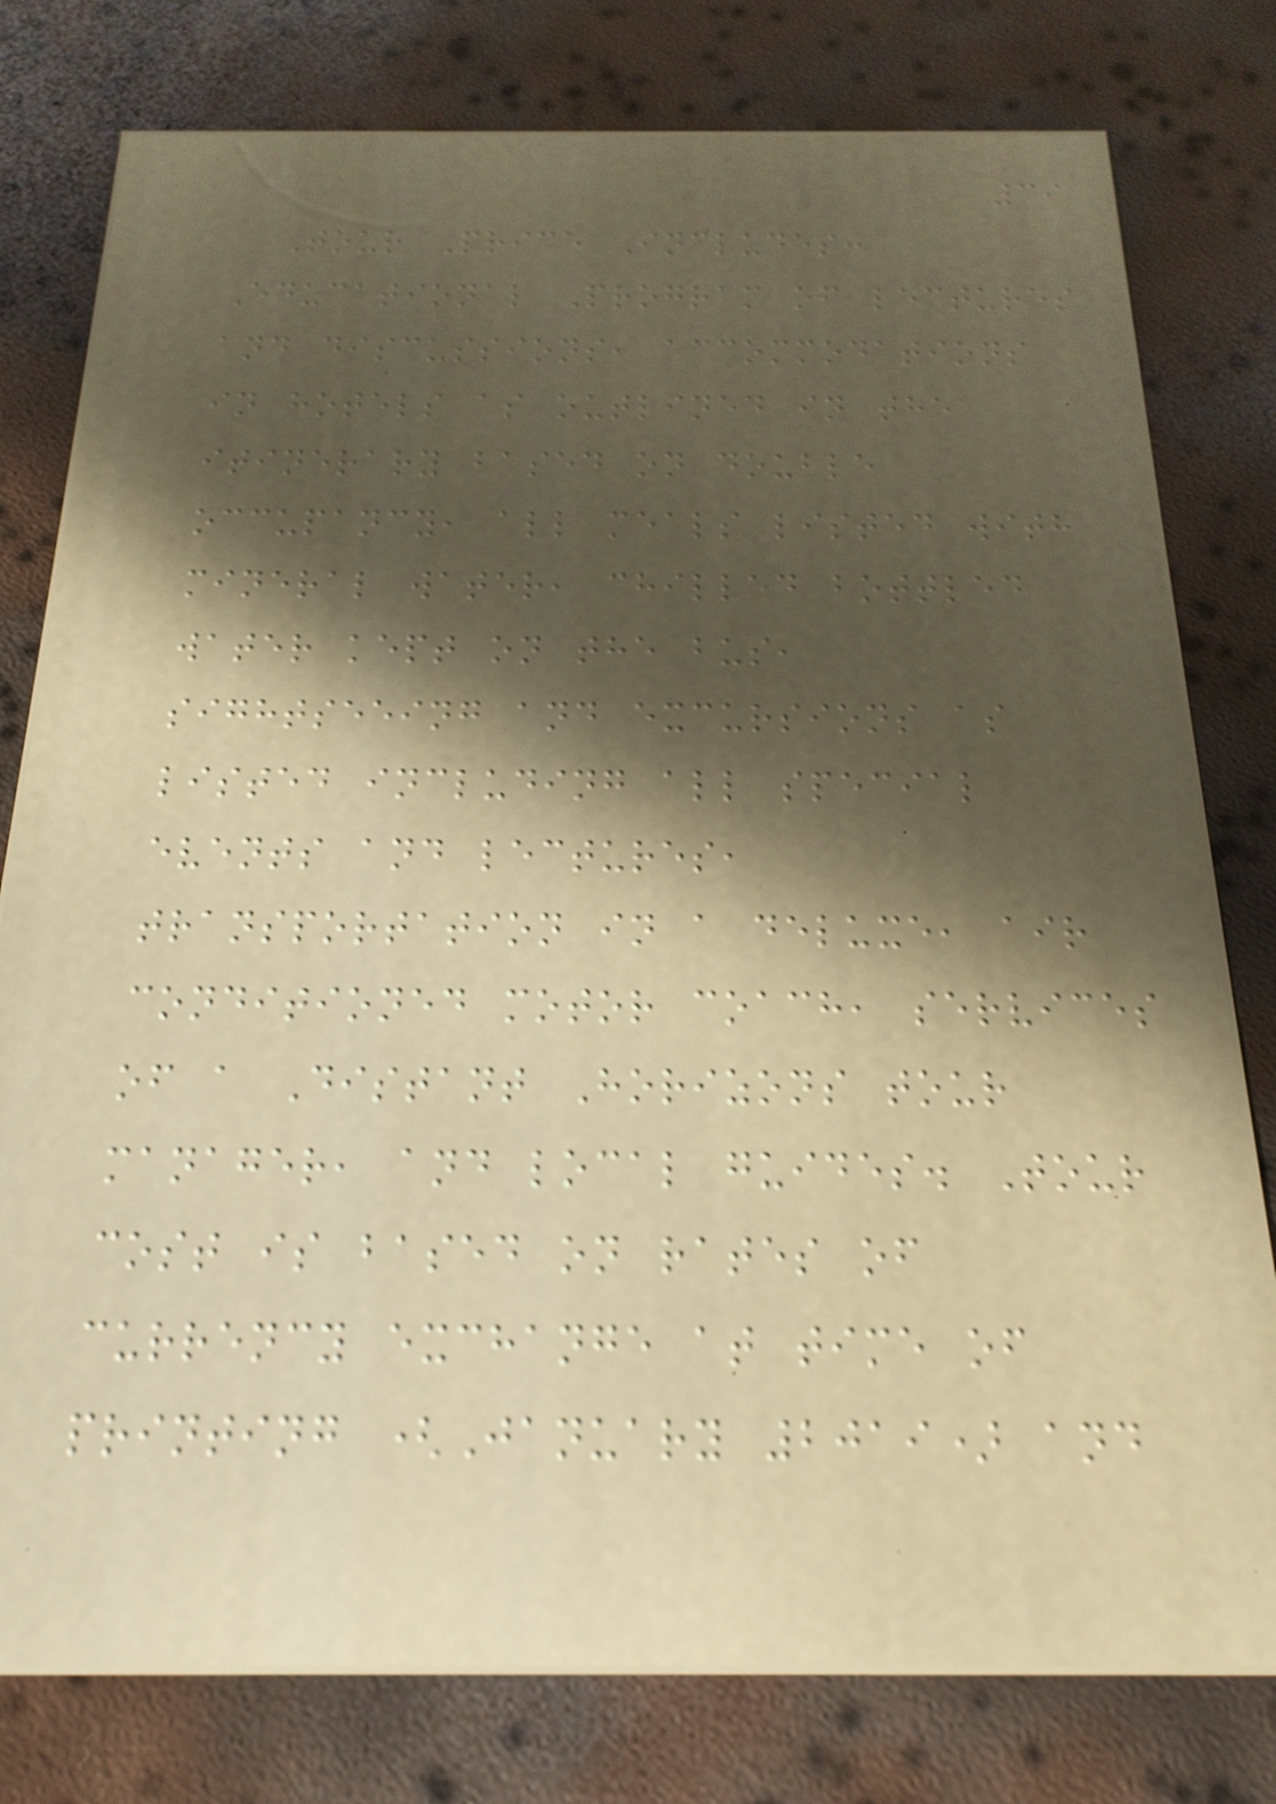39
Tour Price Includes:
Educational Program of lectures
and discussions, accommodations
in hotels as outlined in the
itinerary based on double
occupancy, all meals listed with
mineral water, chilled bottled
water kept on the bus,
sightseeing and excursions as
listed including all special
events and lectures,
transportation in a deluxe, air
conditioned motor coach, services
of a Distant Horizons tour
manager, and local guides. Tour
cost is based on rates of
currency exchange at time of
printing (January 2019) and
